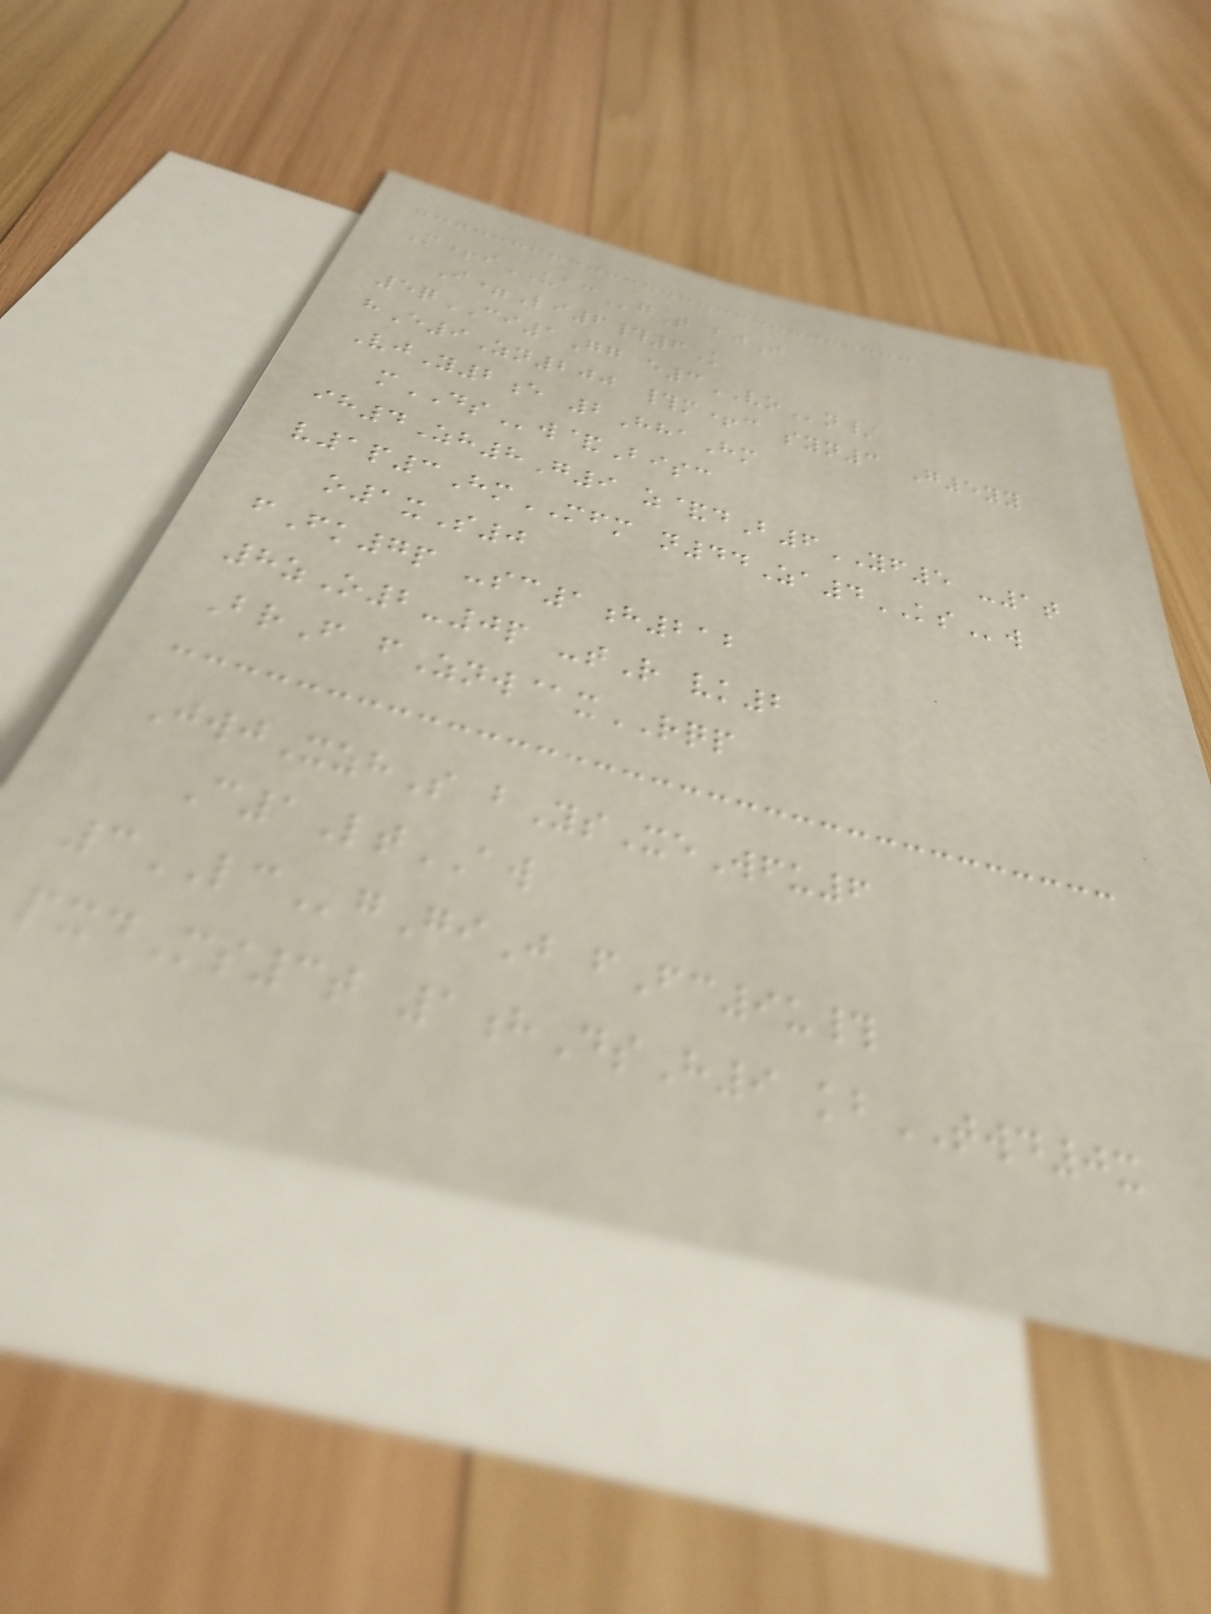M+iUACgT bjJ
I=Li6#6K
5qCI1Gg e3VOn/
hE9Zn200 #m+c syn3 G5yy
VjY2e 2HhaHm
mDSw&Bisc
ih4Zh8G9 z&dB6YF5 -1t
v1p3HmMFM n44Za4KSw
o1xS0
fFk7p -sc1h212
8zO2-0p -tR vk2
BrF fZnw@xRQP
JwjXzhS bYsXeWfu6
C1LtAW
3LCgGiJ fFc9u#
pxdMs3t 1hDsH9 kbTWD0x
